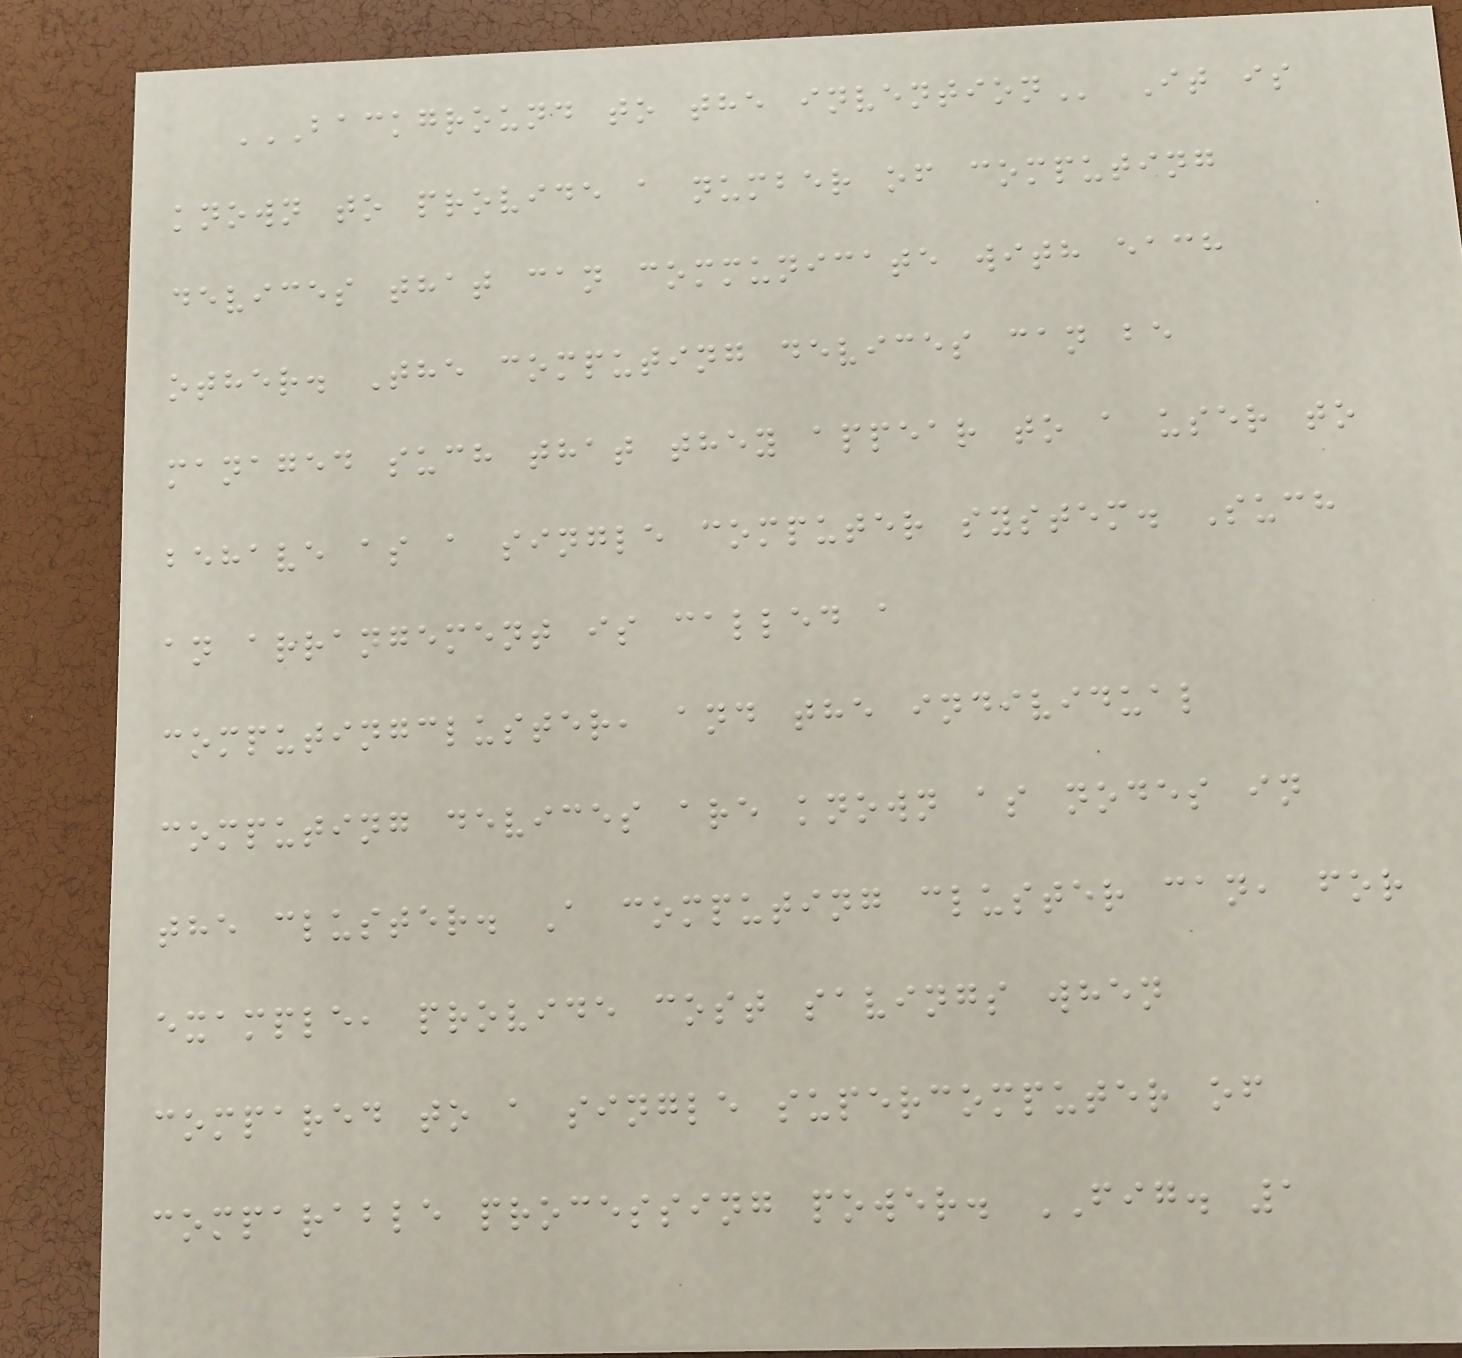BACKGROUND TO THE INVENTION It is
known to provide a number of computing
devices that can communicate with each
other. The computing devices can be
managed such that they appear to a user to
behave as a single computer system. Such
an arrangement is called a
computingcluster, and the individual
computing devices are known as nodes in
the cluster. A computing cluster can, for
example, provide cost savings when
compared to a single supercomputer of
comparable processing power. FIG. 1
